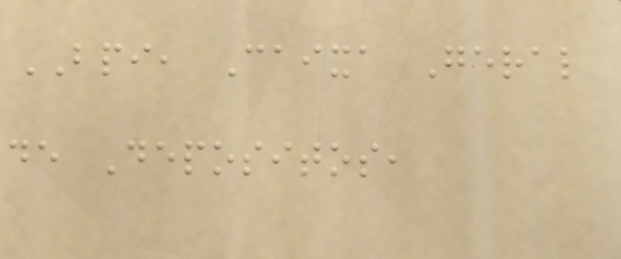BPI, Caixa Geral
de Depositos,
